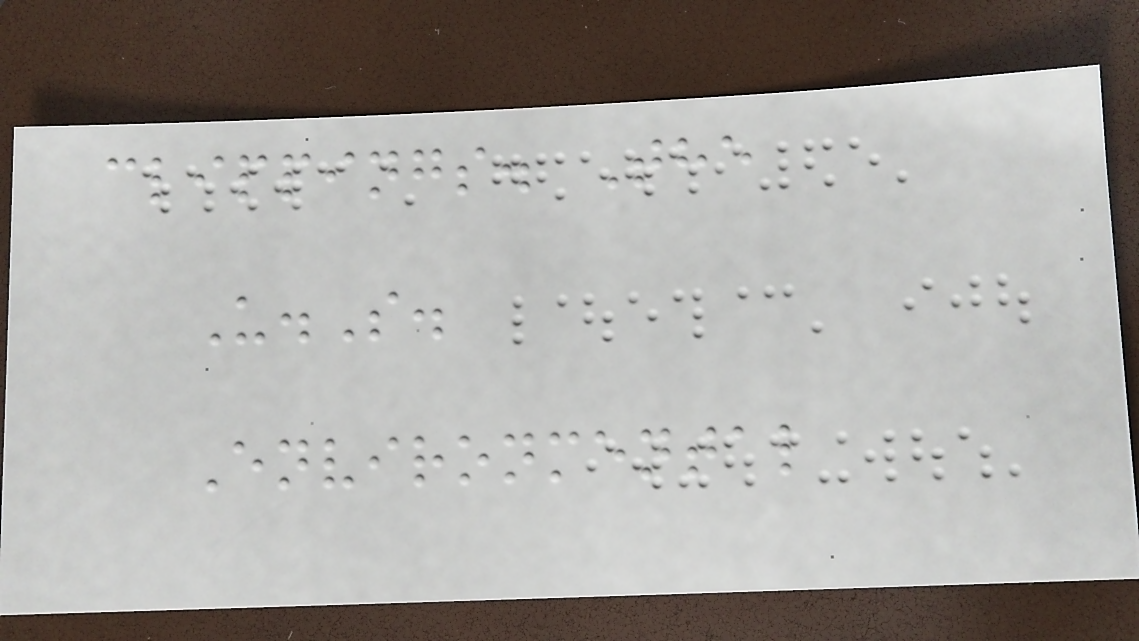clippings. The
U.S.
Environmental
